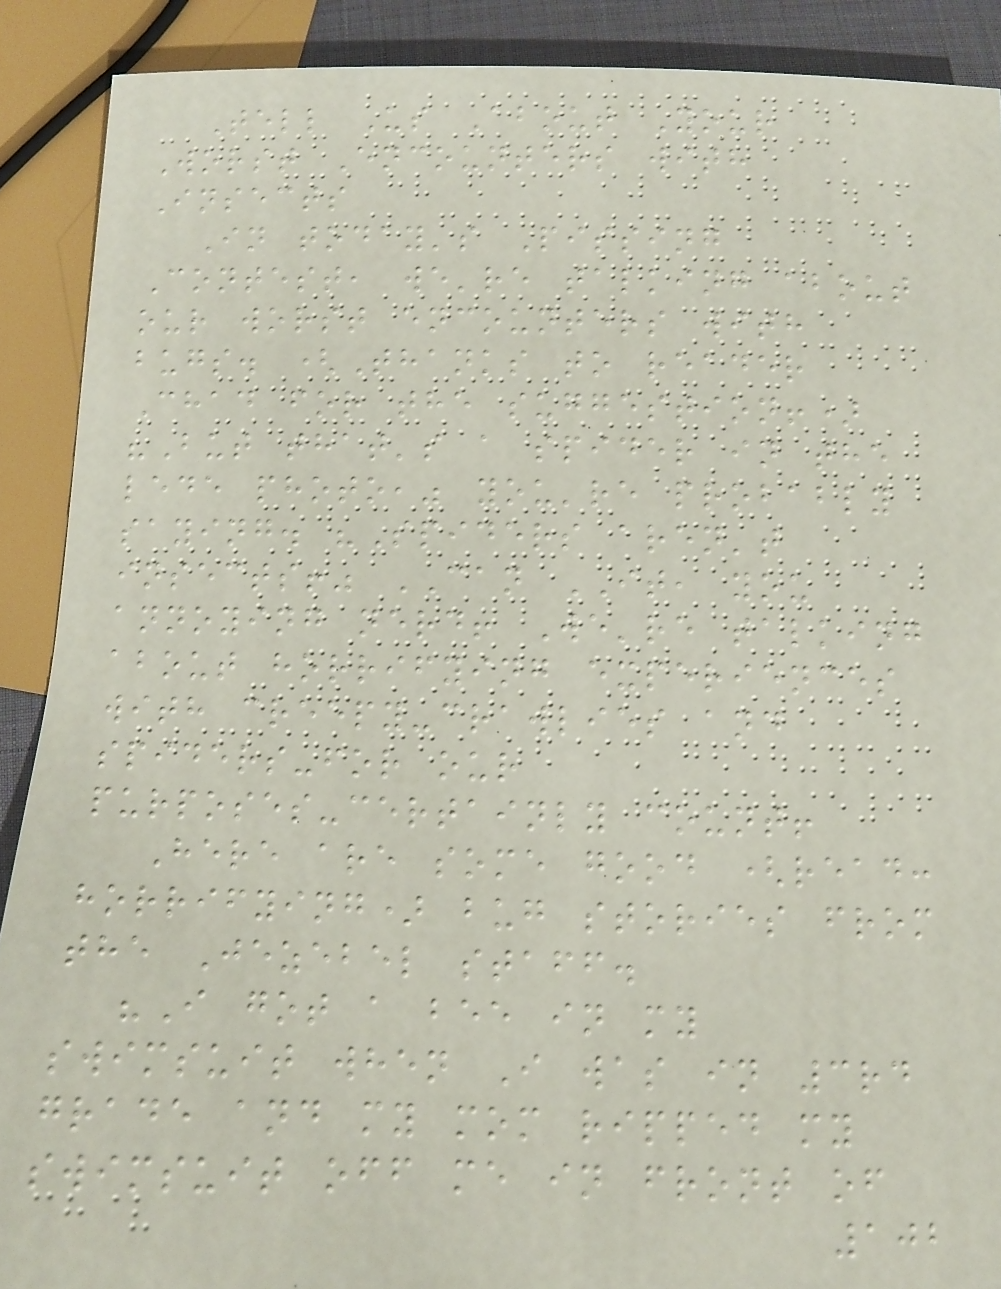Tell Us About Your
Worst Encounters with
Insects
In today's Pissing
Contest, we're talking about
our worst encounters with
bugs. (Thanks to reader
Chad for the suggestion!)
"But that's a spider in the
lede photo," you're probably
saying. "Spiders aren't
insects!" CAN IT, you
annoying nerd! We're talking
about horrifying experiences
with creepy-crawlies and
spiders-for our
purposes-certainly count!
Here are some good (read:
horrifying) bug stories from
the Jezebel staff.
"I got a bee in my
swimsuit when I was in 3rd
grade and my mom ripped my
swimsuit off me in front of
102
